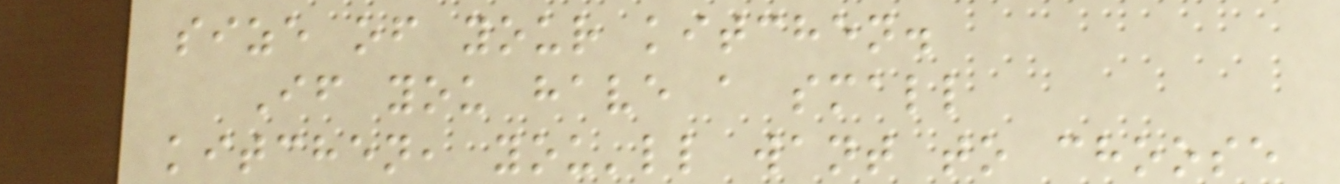size of your kitchen.
If you have a small
kitchen, you'll want to choose
